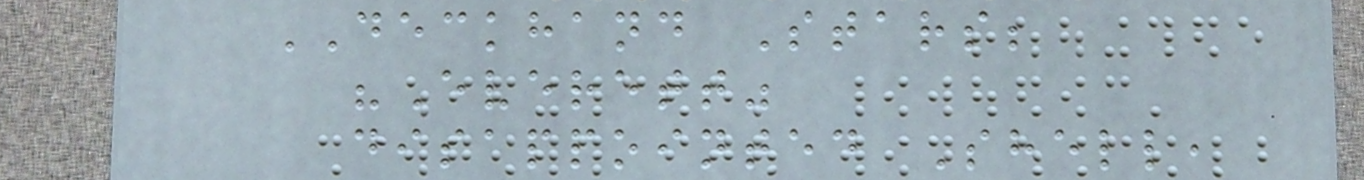DECKHAND Stars;
"Everett"
disappointed Shell,
